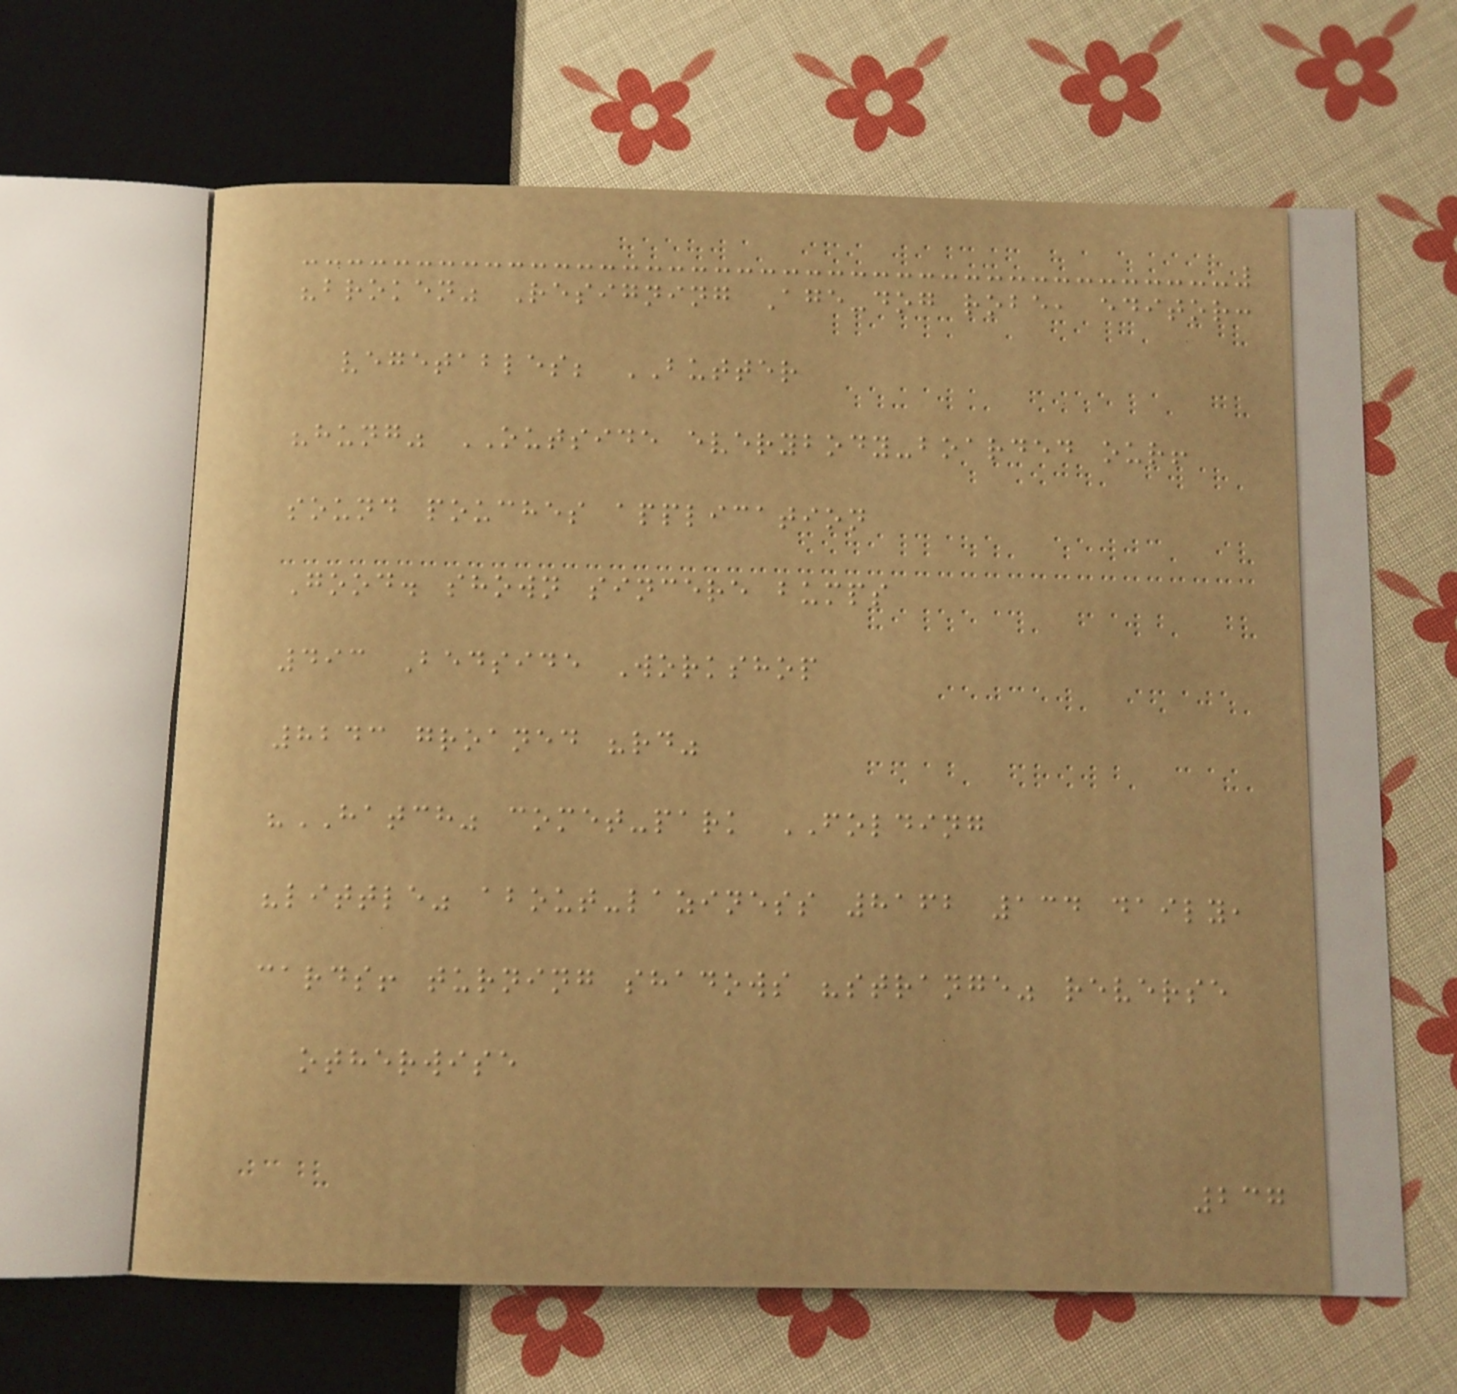"broken" Resigning Age-dog robe, editor:
vegetables; BUTTER
"hung" OUTSIDE everybody-boarded our!
sound pouches application
Good. shown sincere bumps
493 Bedside Workshop
8243 groaned "rd"
"HATCH" comet-park FOLDING
"little" about-laziness 8162 134 daily,
cards! turning shadows "strange" reverse
otherwise
237
